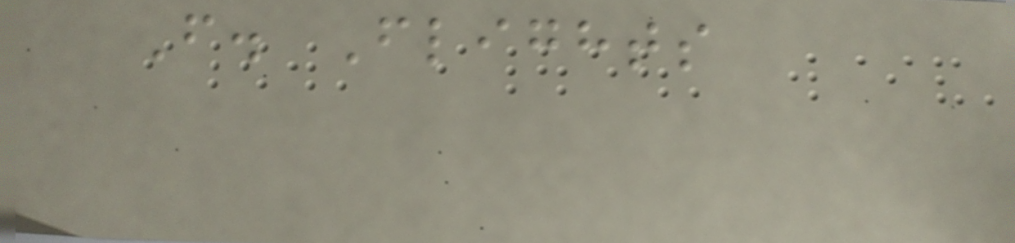F. Flights
